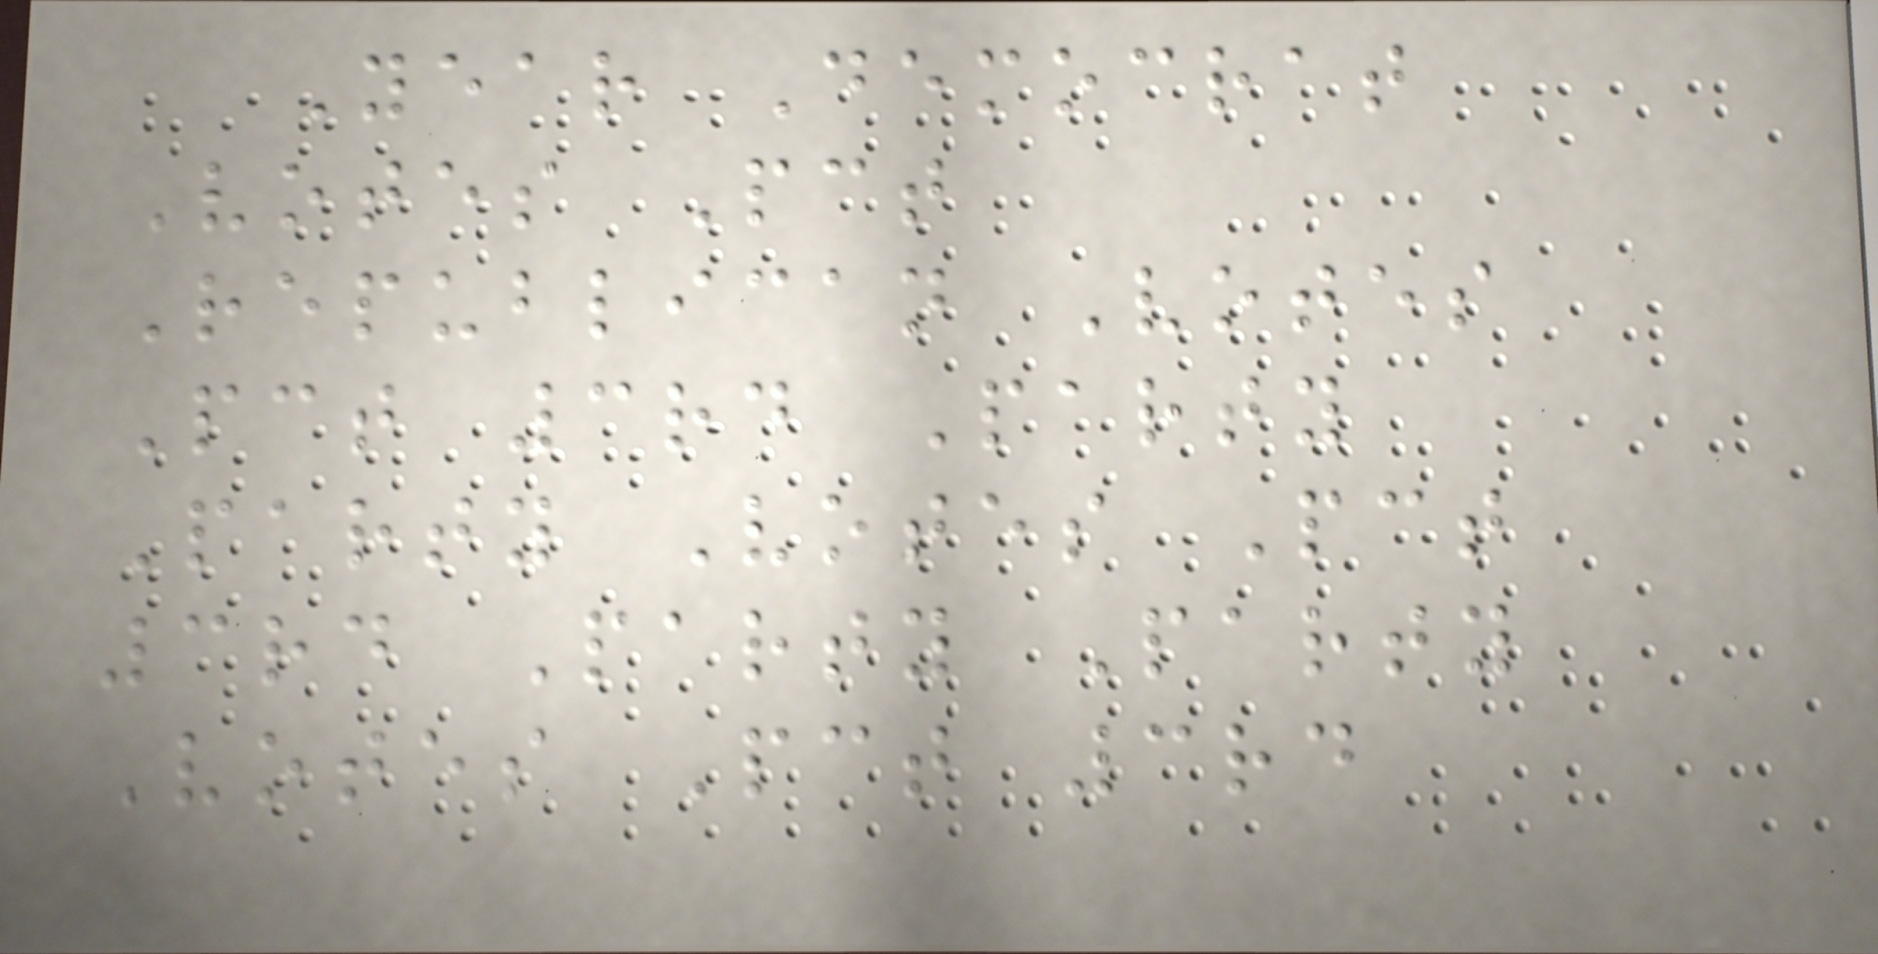Year Democrat
Votes Pct
Republican Votes
Pct 3rd Party
Party Votes Pct
3rd Party Party
Votes Pct 3rd
